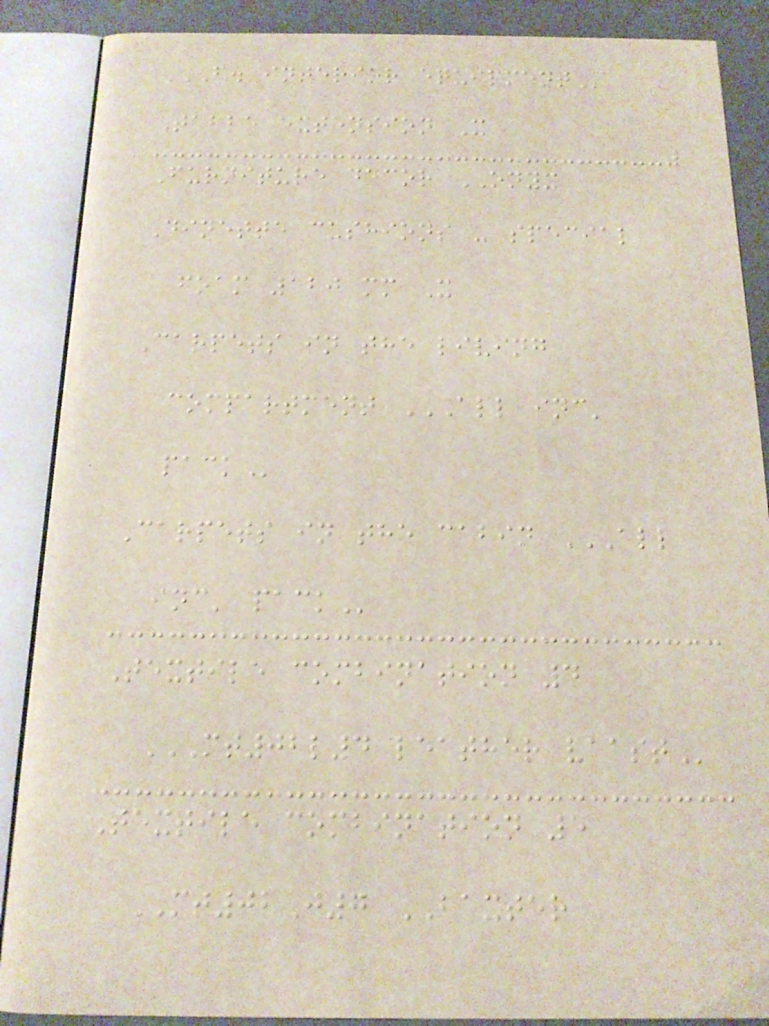F. INTERIOR EQUIPMENT
Table extension X
Furniture decor ONYX
Dinette cushions - special
foam 120 mm X
Carpets in the living
compartment ALL INC'
PACK
Carpets in the cabin ALL
INC' PACK
Textile combination 4
MT02L4 LEATHER VAAST
Textile combination 5
MT02J7 BAXTER
